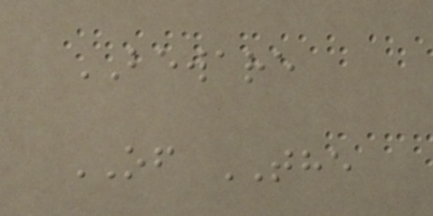BEWARE
OF THE
